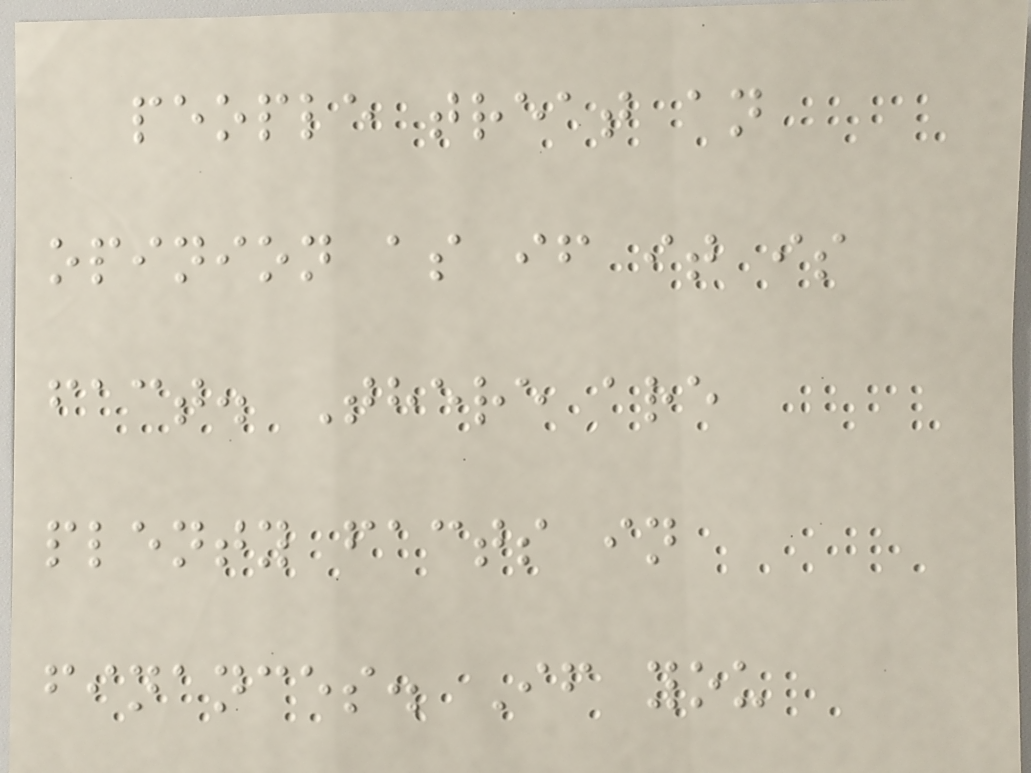people treat an
opinion as if it is
fact. There are
plenty facts in
finances. If you
